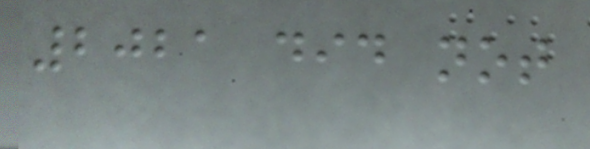2021 did not
